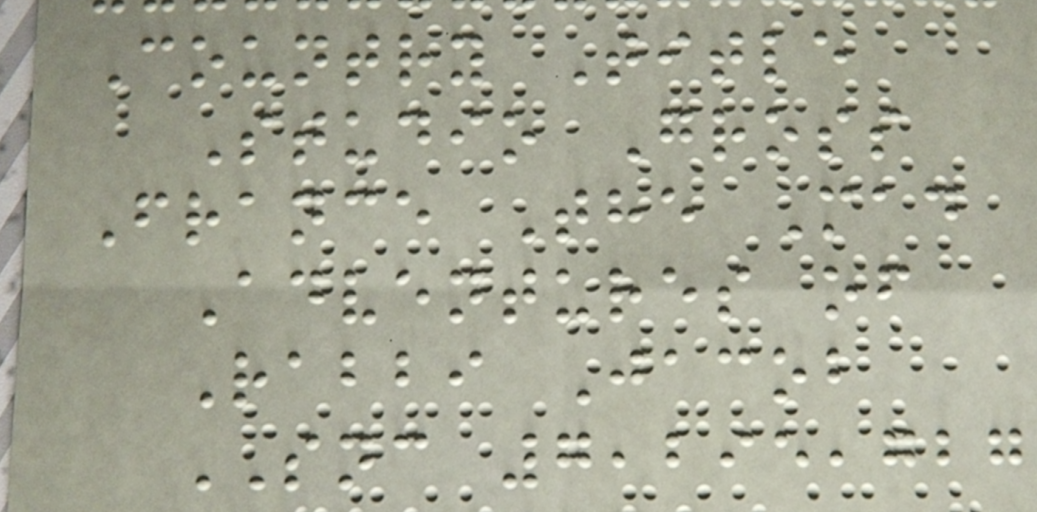Country Title
Studio Gross
France The Mad
Adventures of
Rabbi Jacob
SNC 7,295,727
